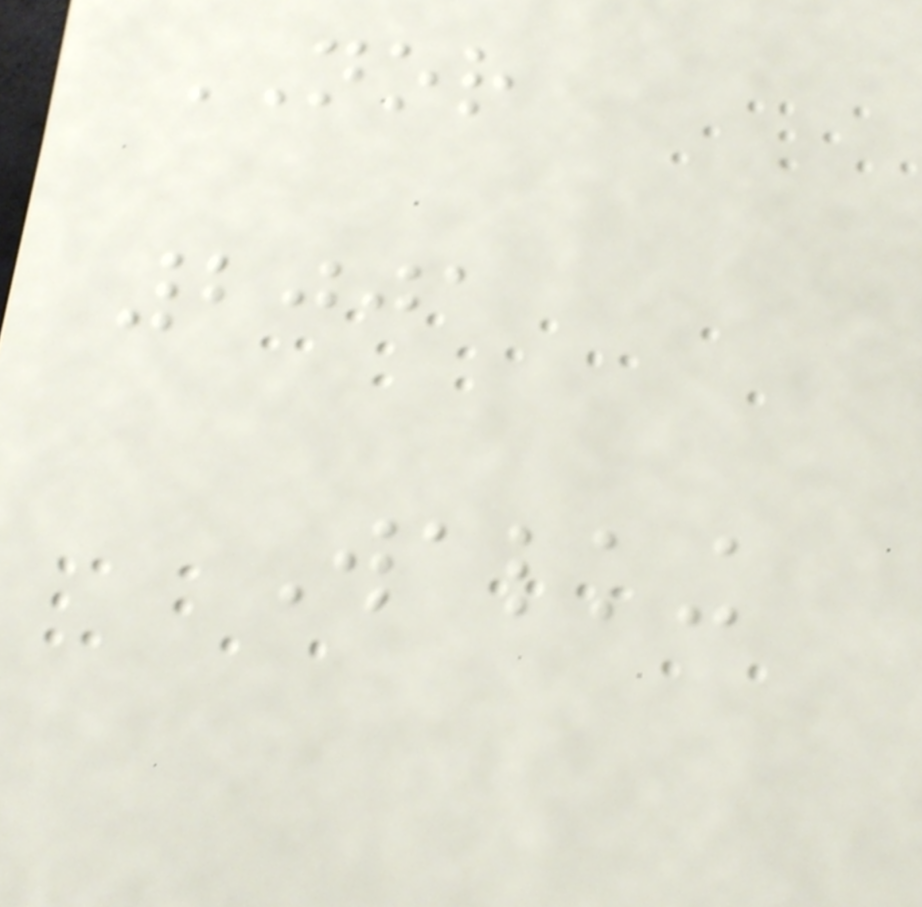NOR
2001
Walking
